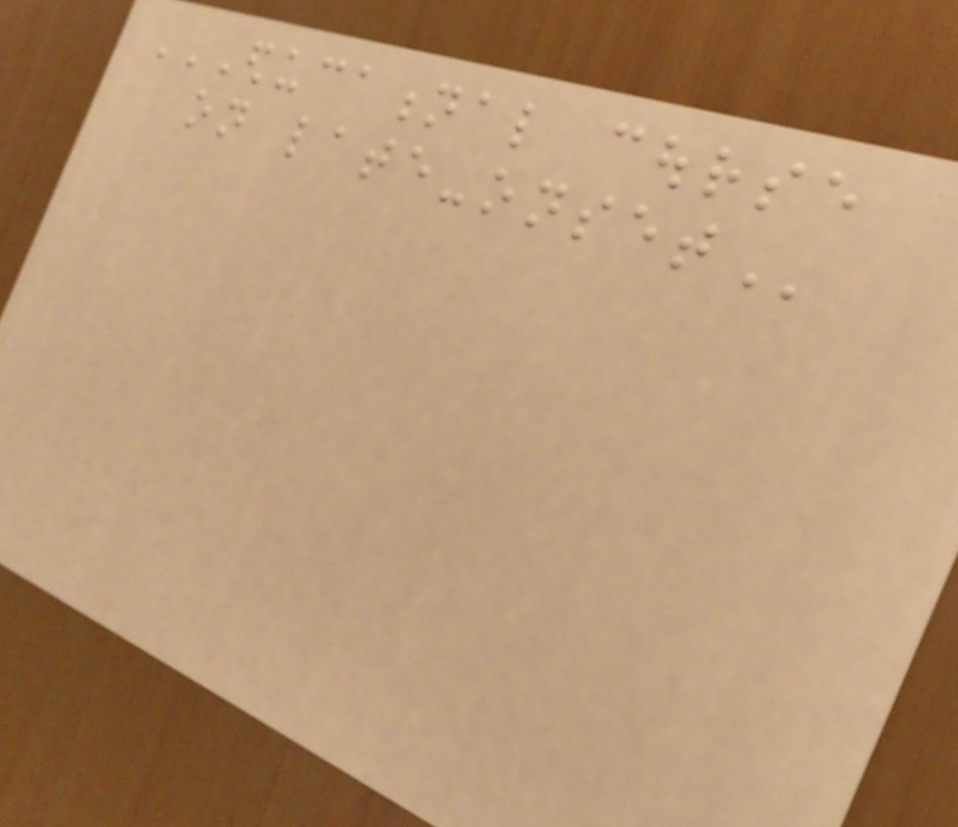EDUCATIONAL COURSE
ON LATE-ONSET
